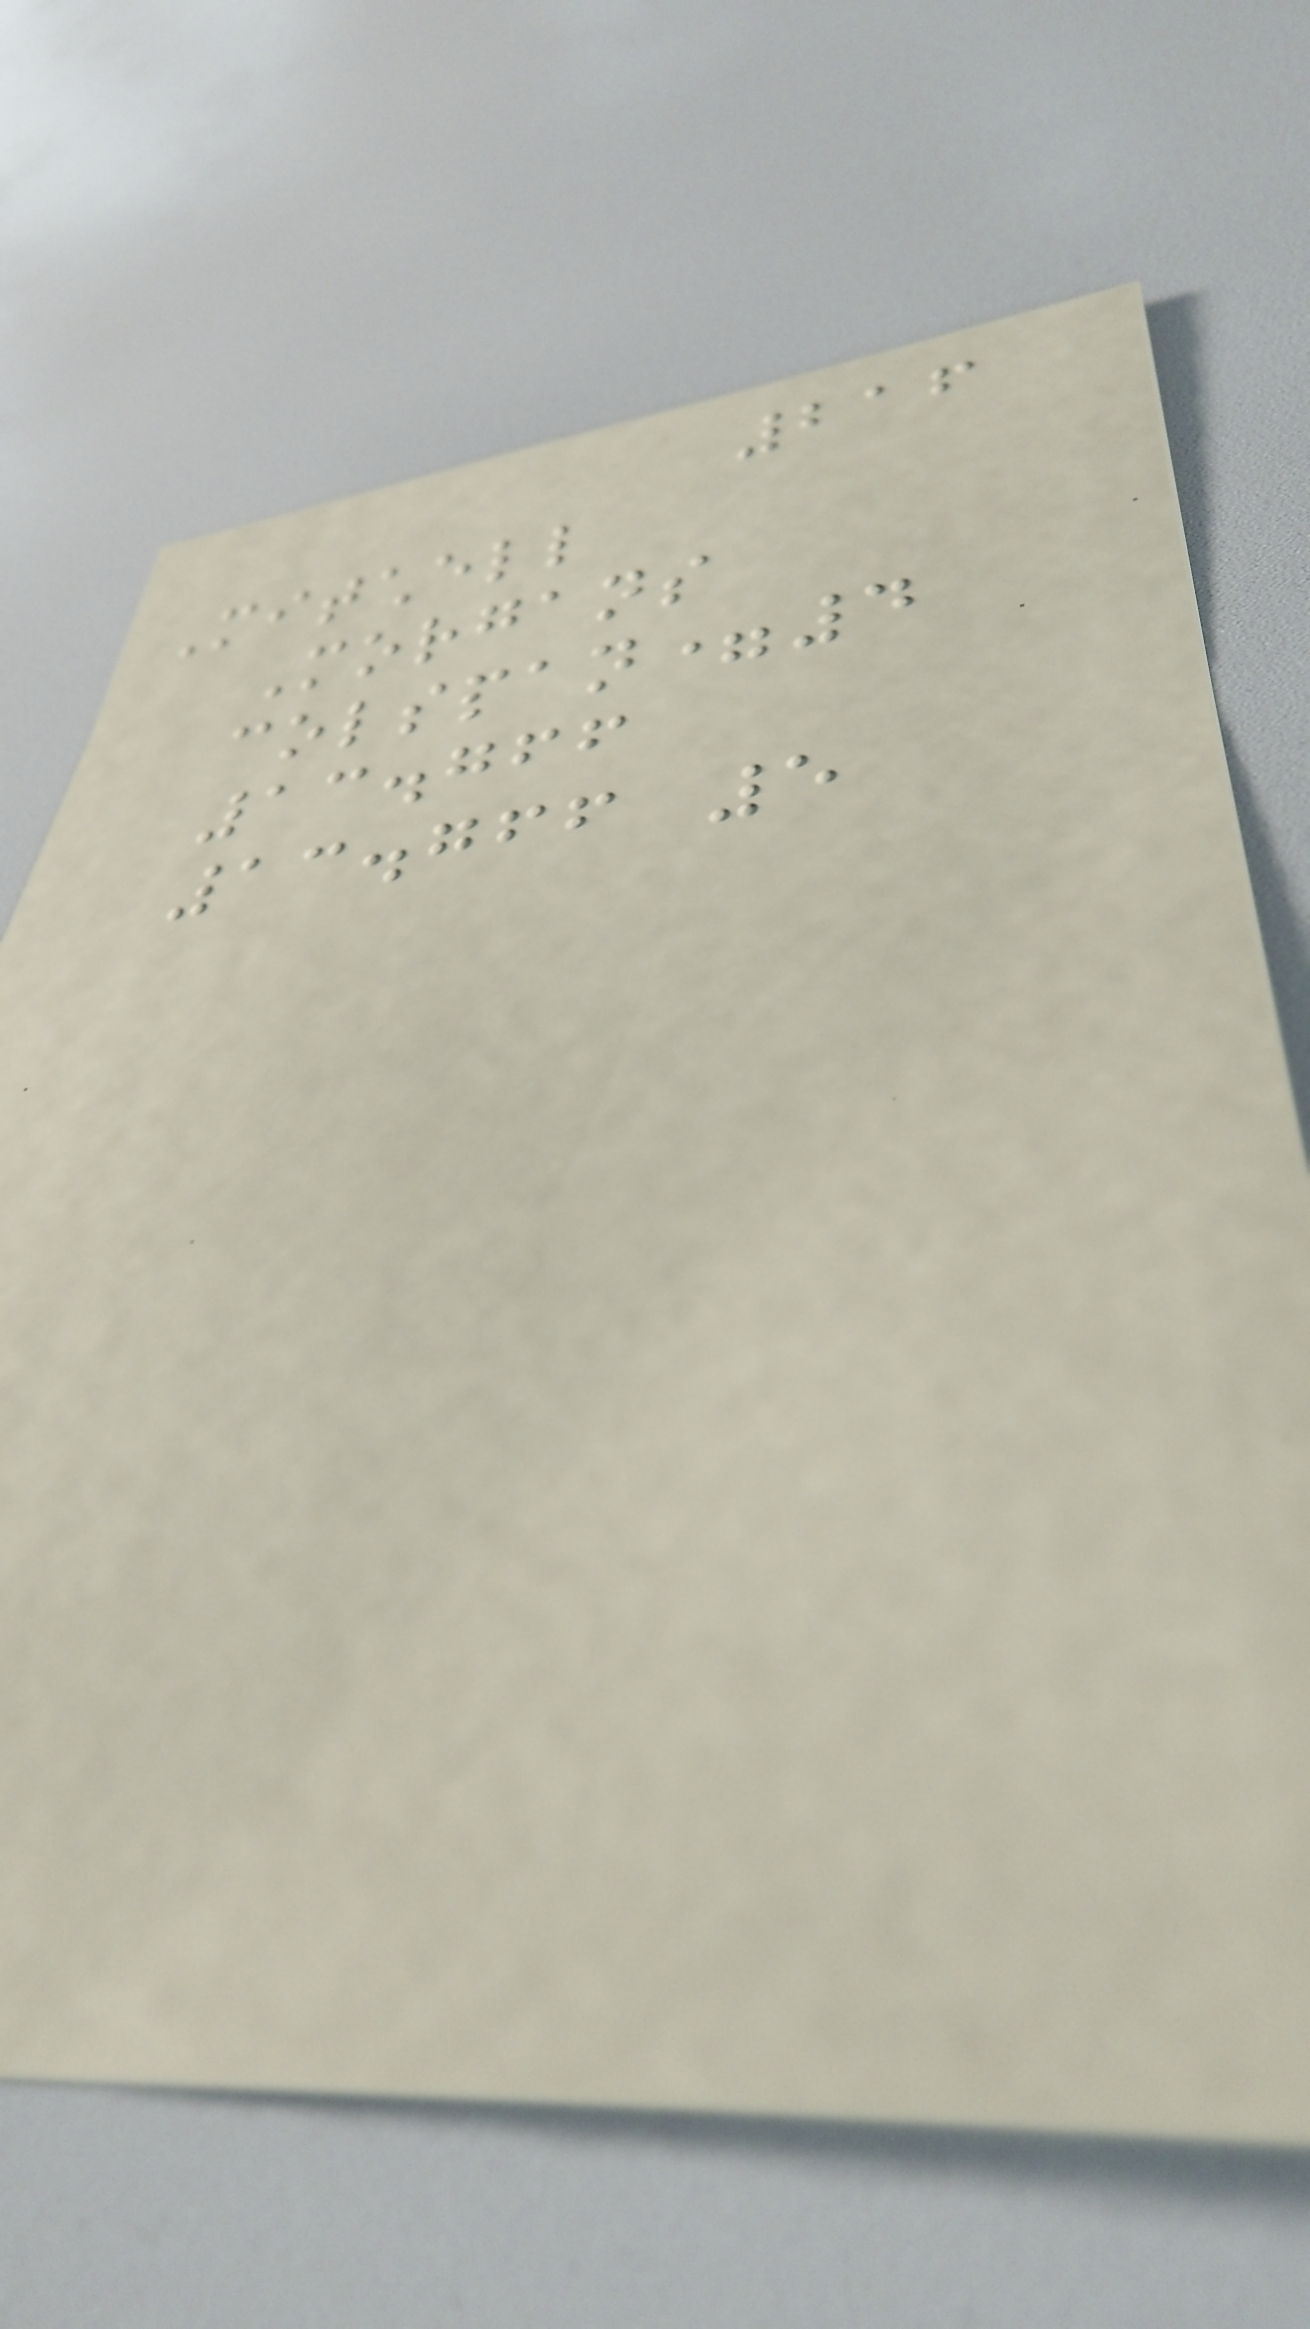216
Mitchell
Morgans
colspan=4
13.766
13.766 5
